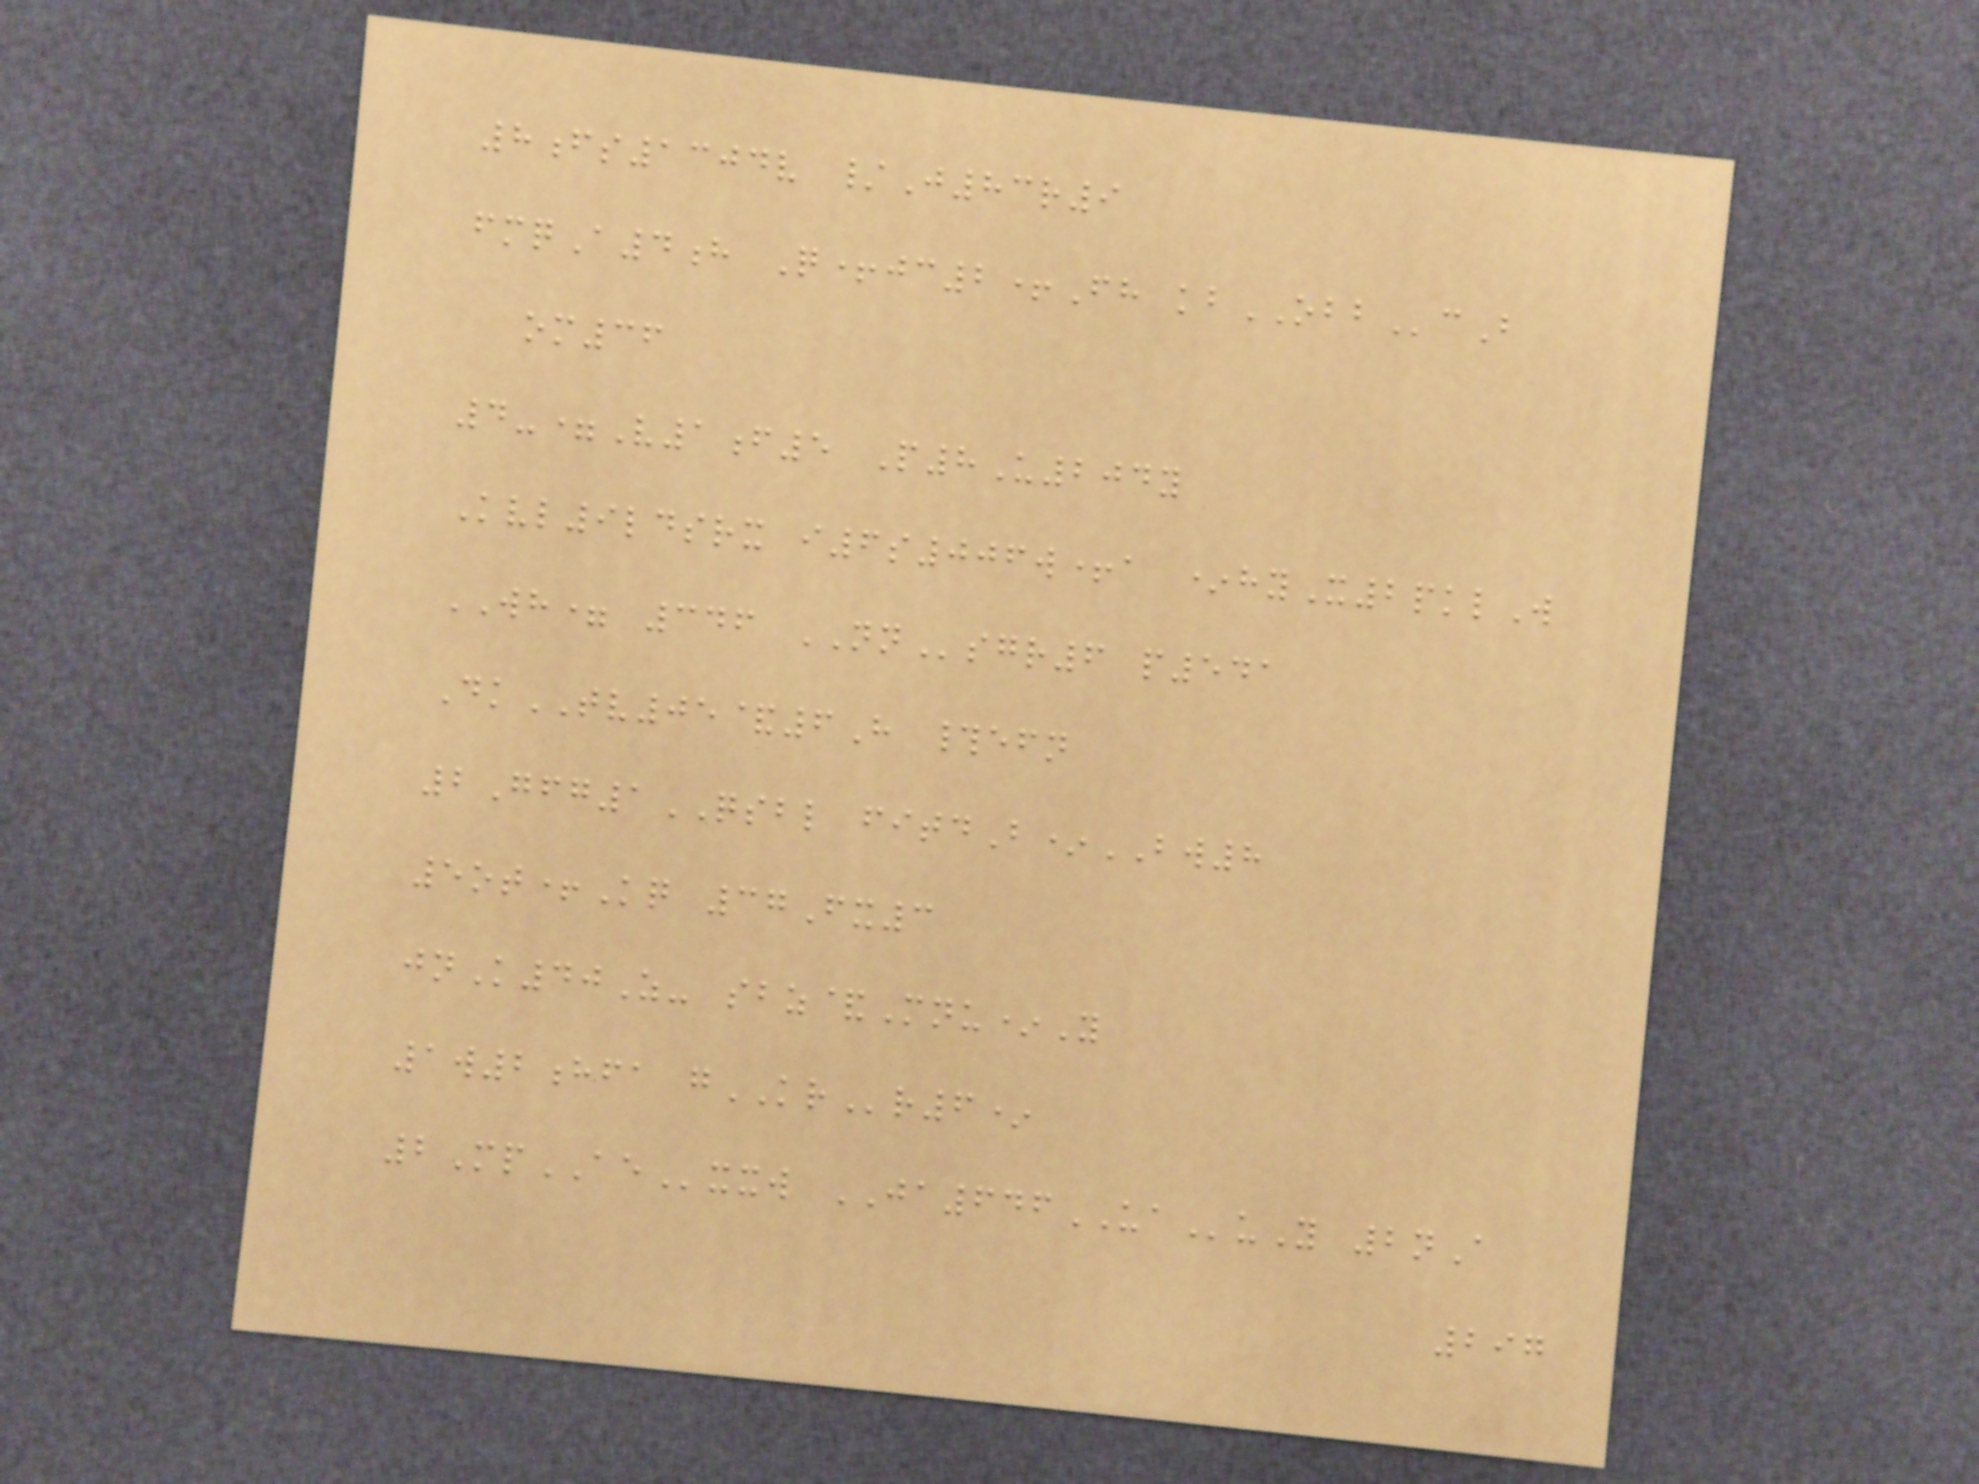8fs1304v /J83r9
fmqA4h Q+jc2+Fh kbOBBcB
om36
4-=V1f5 P8U204y
Kvl9ldsrx i6s006w+a *hyX2pklW
WH= 346 NNsgr6 p541
DkTV05&6H #efn
2Gfg1QSBL fitdB*BW8
5ot+Kq 37Fx3
jnK40Z- sbz&Mnu*Y
1w2hfa gKRr6*
2MpAExxw JA646UAuY 2nA
297
